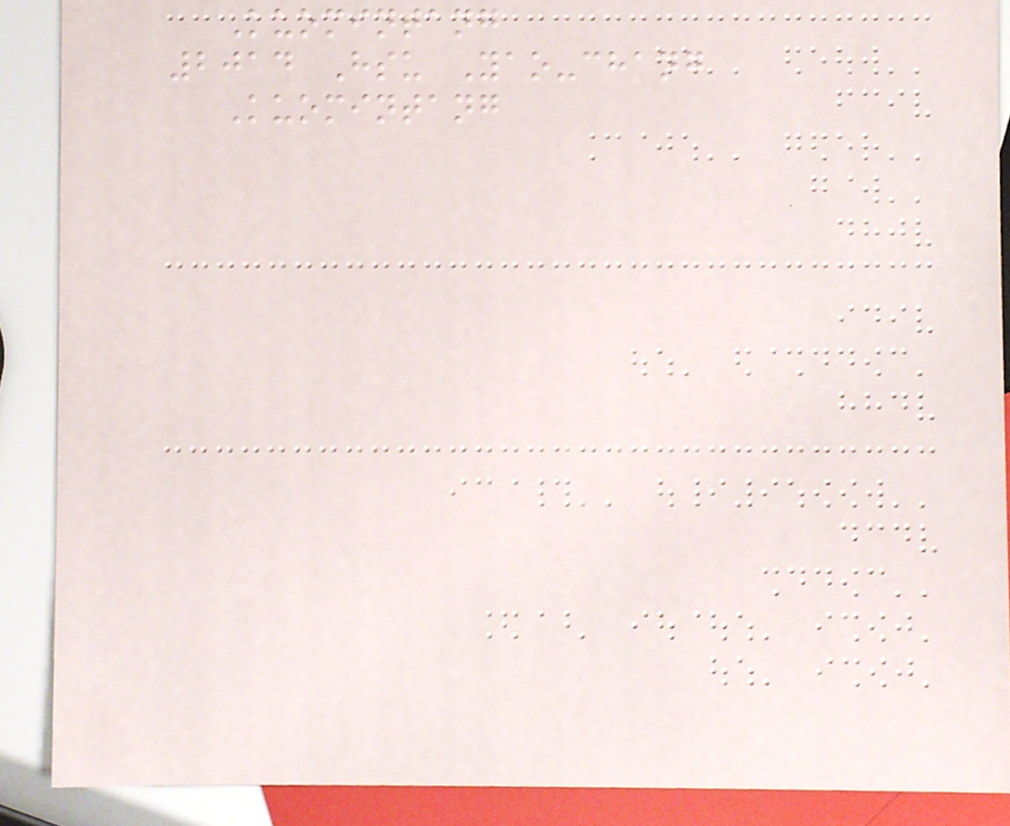Kuomintang
2014 Hsu Yao-chang
Kuomintang
